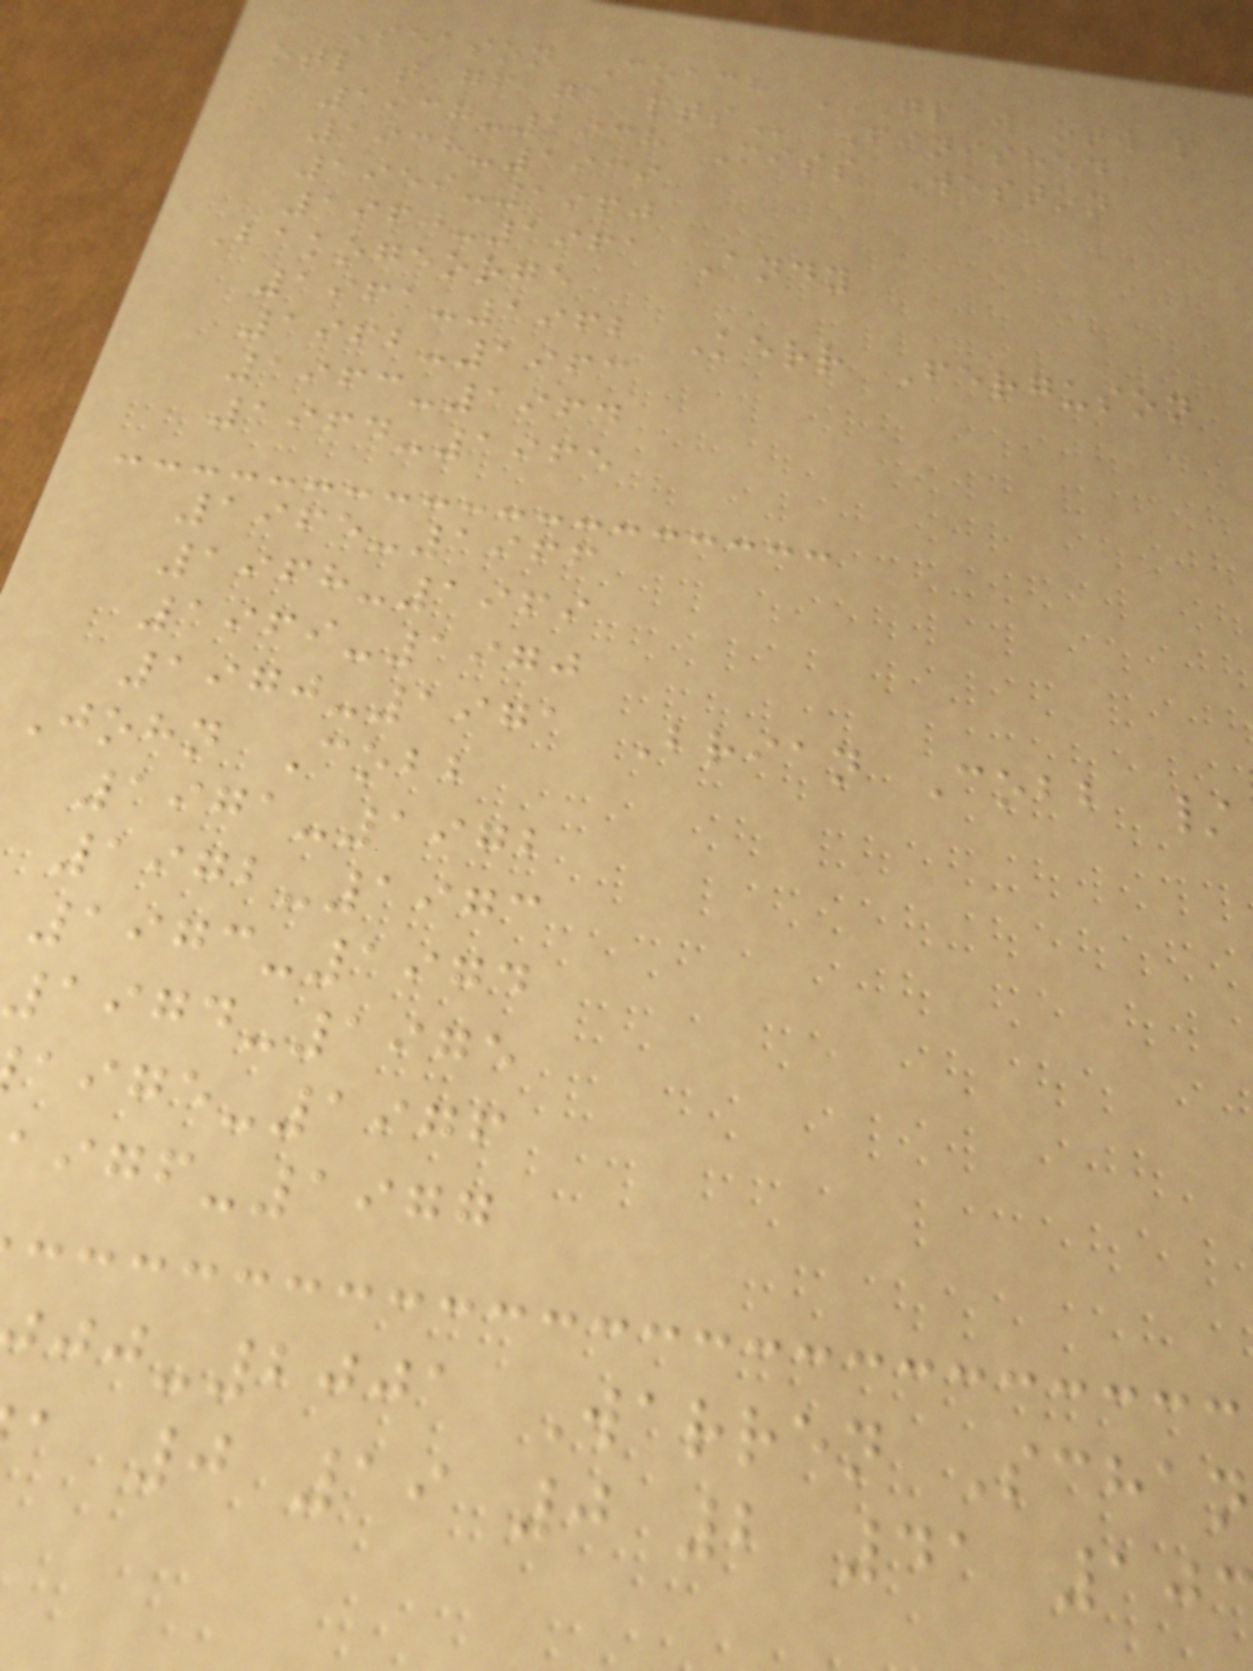Season Coach GP W OTW L
otl t gf ga
1937-1938 Miss Weston
1938-1939
1959-1960
1960-1961 Andy
Bakogeorge
1961-1962 Kerr Ferguson
1962-1963
1963-1964
1964-1965
1965-1966
1968-1969
1969-1970
1970-1971 Brian Cobb /
John Cobb
1971-1972
1972-1973
1973-1974
1974-1975
-1976
-1977
-2001 Warren Schan
a 0 19 0 2 41 10
